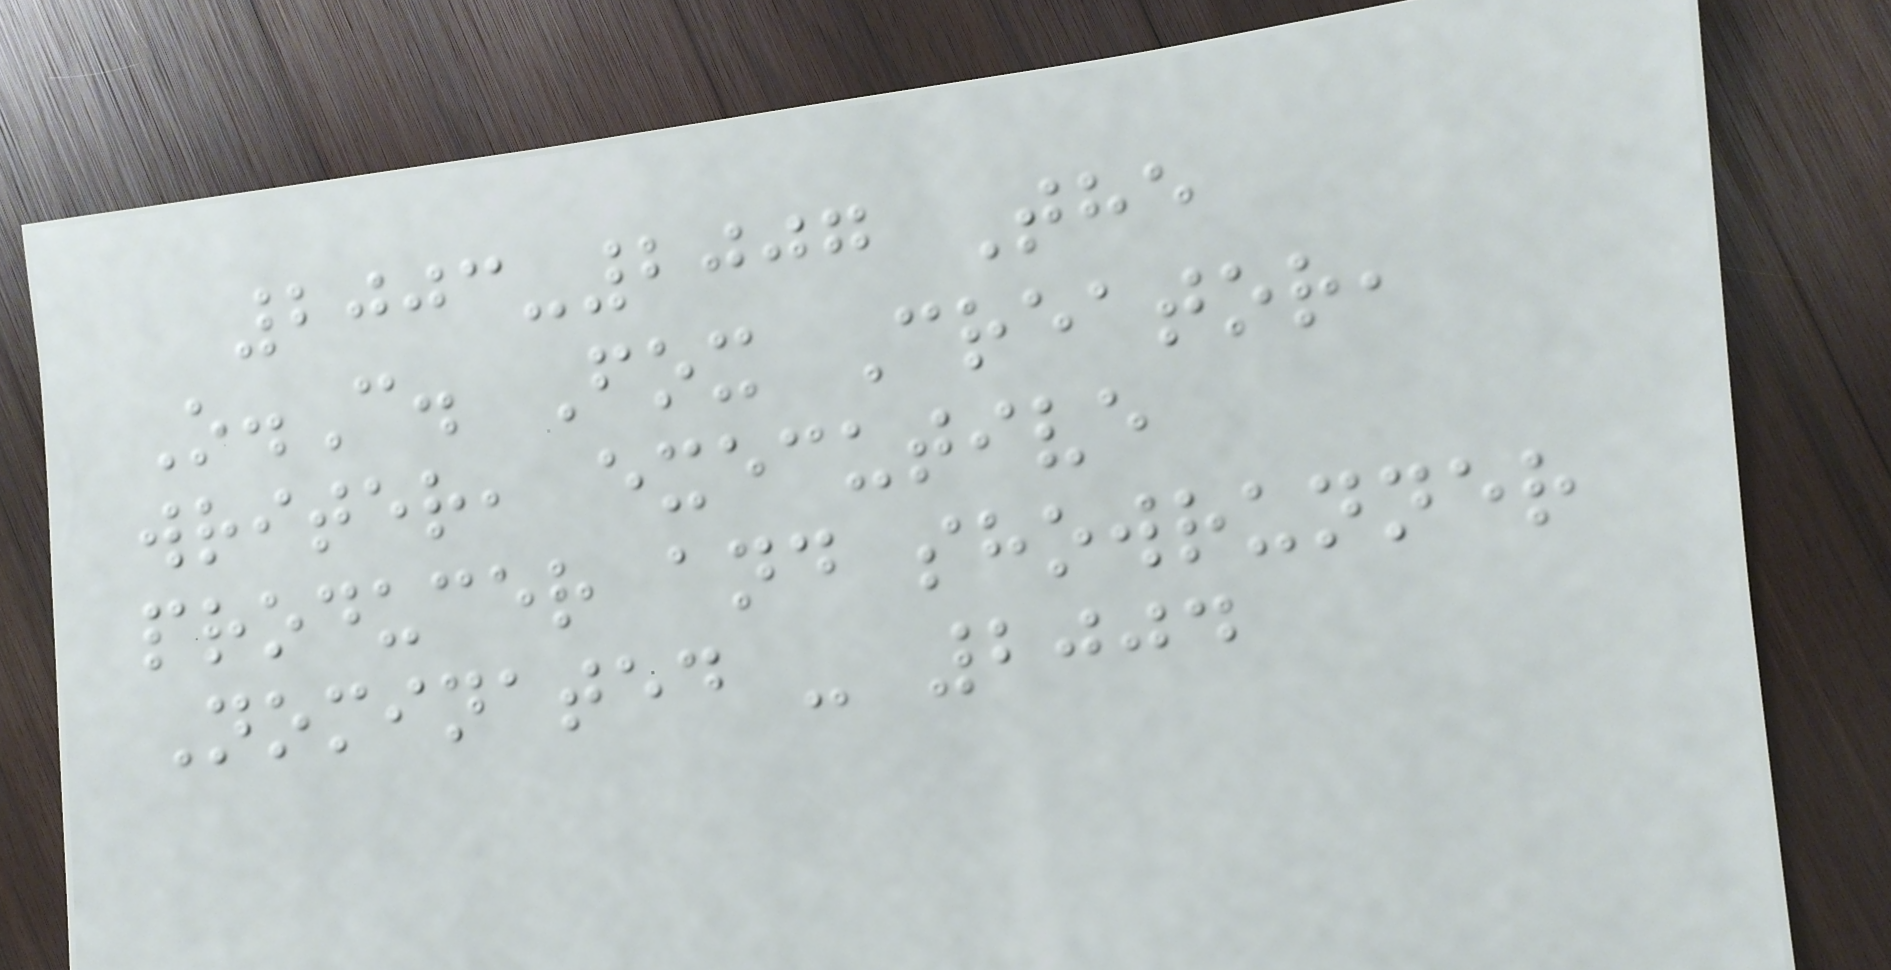2003-2007 The
O.C. Fox Creator,
writer, executive
producer and showrunner
Nominated - 2004
